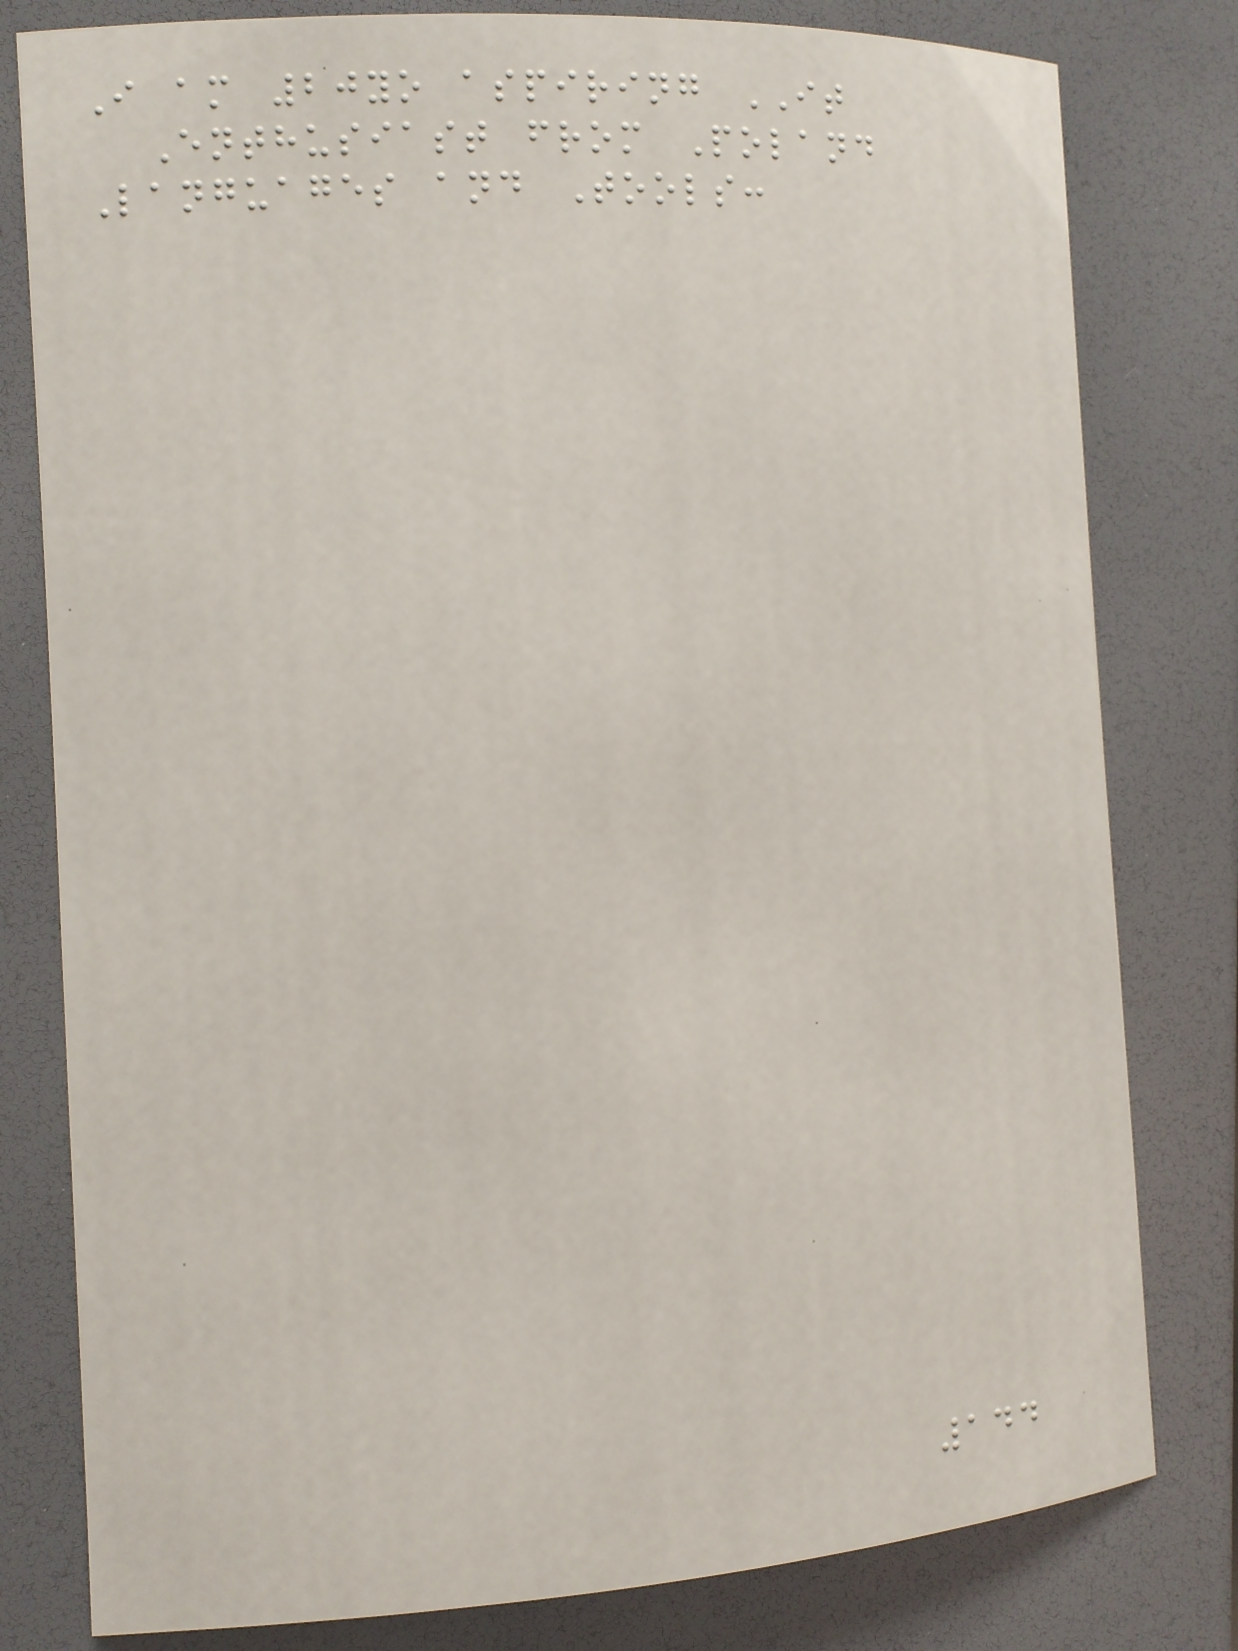I am 20yo aspiring IT
Enthusiast from Poland
Languages and Tools:
144
